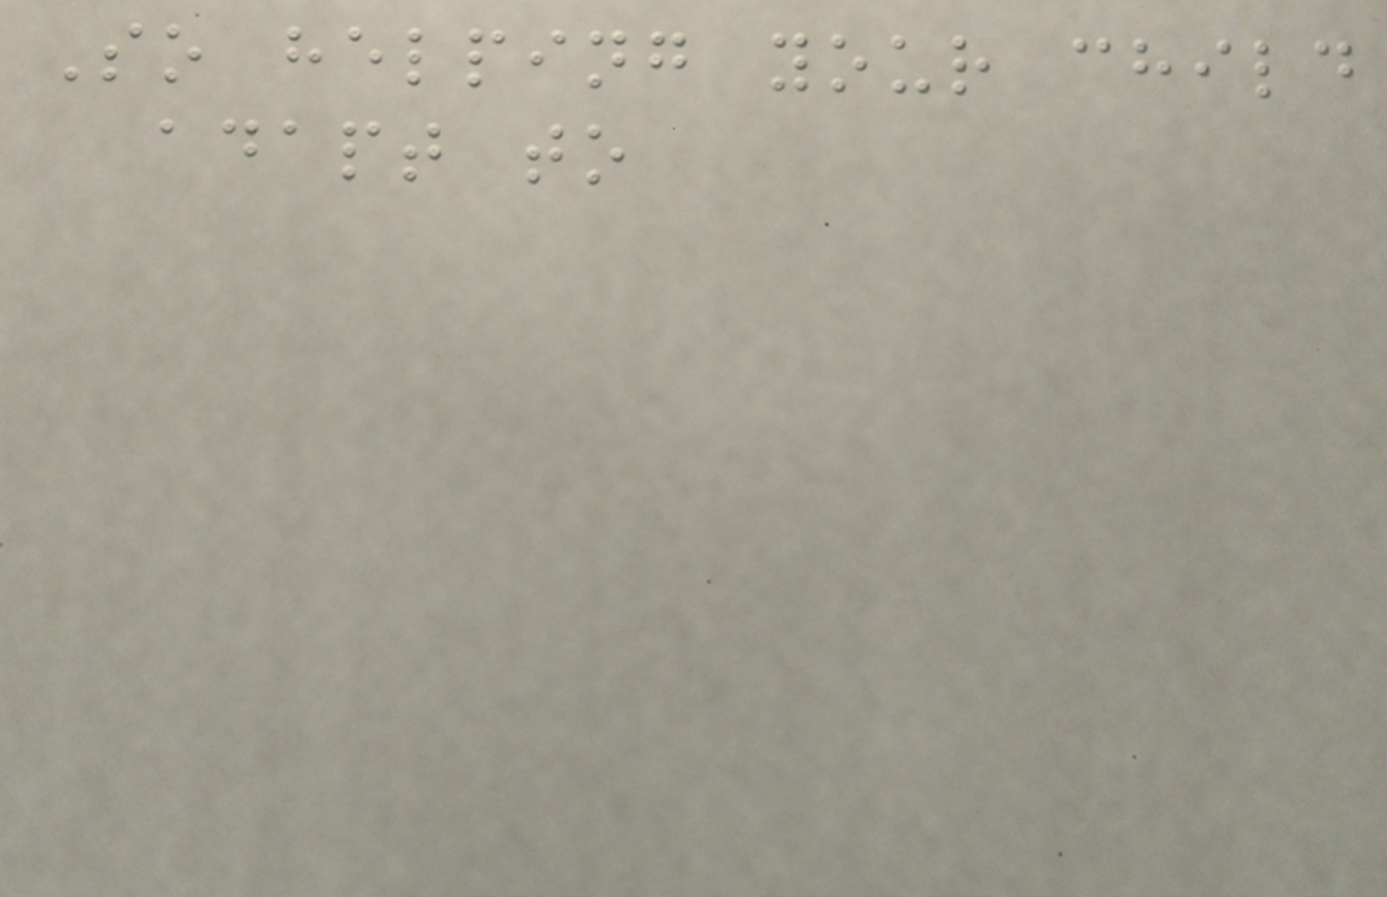So helping your child
adapt to
